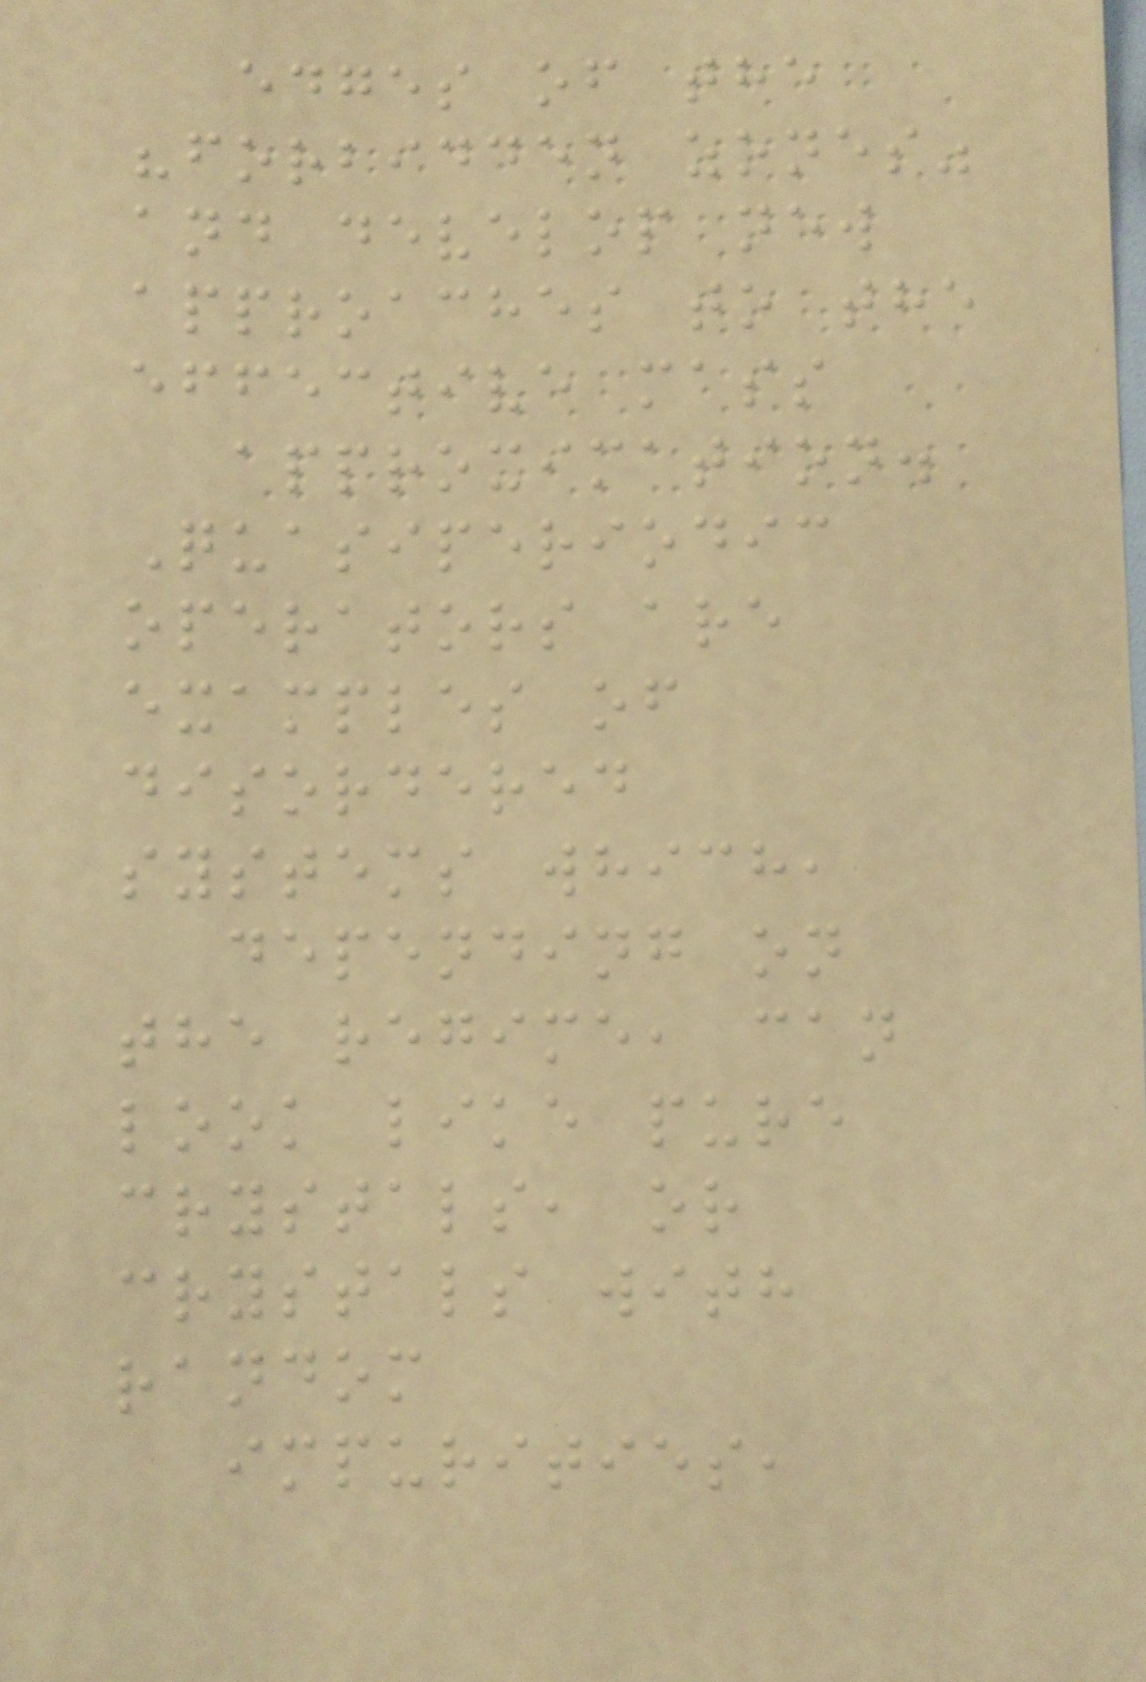edges of the
"forbidden zones"
and develop new
approaches to the
effective mass
approximation.
Quasiperiodic
operators are
examples of
disordered
systems which,
depending on
the regime, can
look like pure
crystals, or
crystals with
random
impurities,
